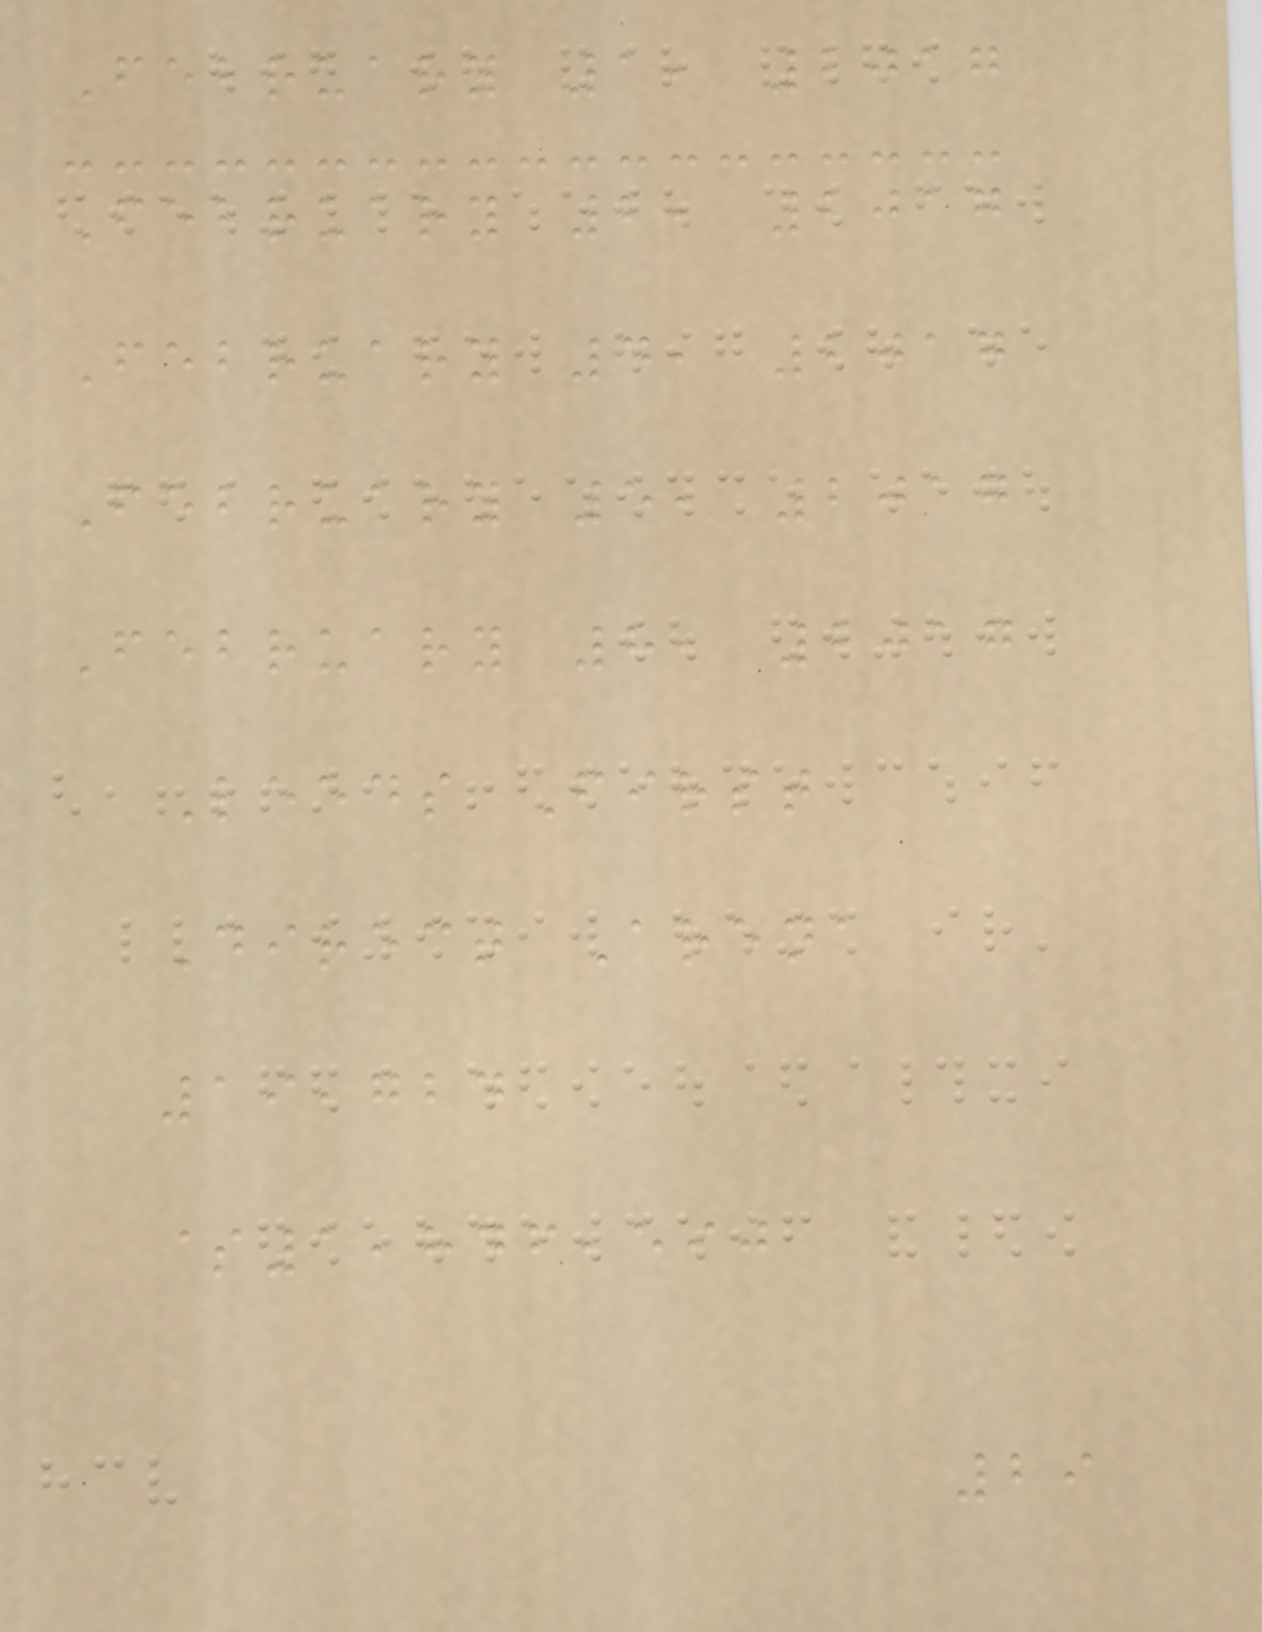February 1, 2017
February 2, 2017
February 4, 2017
February 5, 2017
February 8, 2017
Leeds First
Direct Arena
19,724
$1,846,590
29
